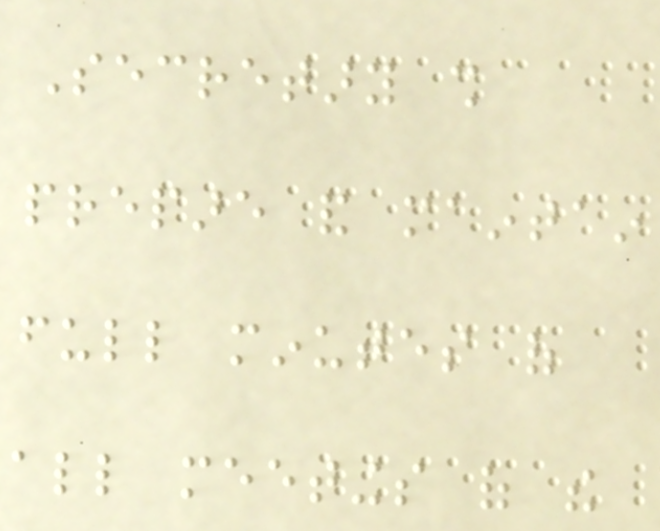Secretary shall
prepare and maintain
full minutes of
all meetings of the
